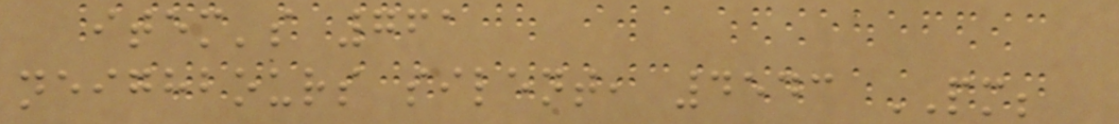item's 761
neighbours silent, 4543 PM;
